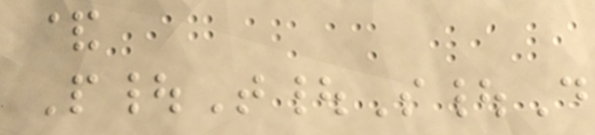&
P|T|S|D
